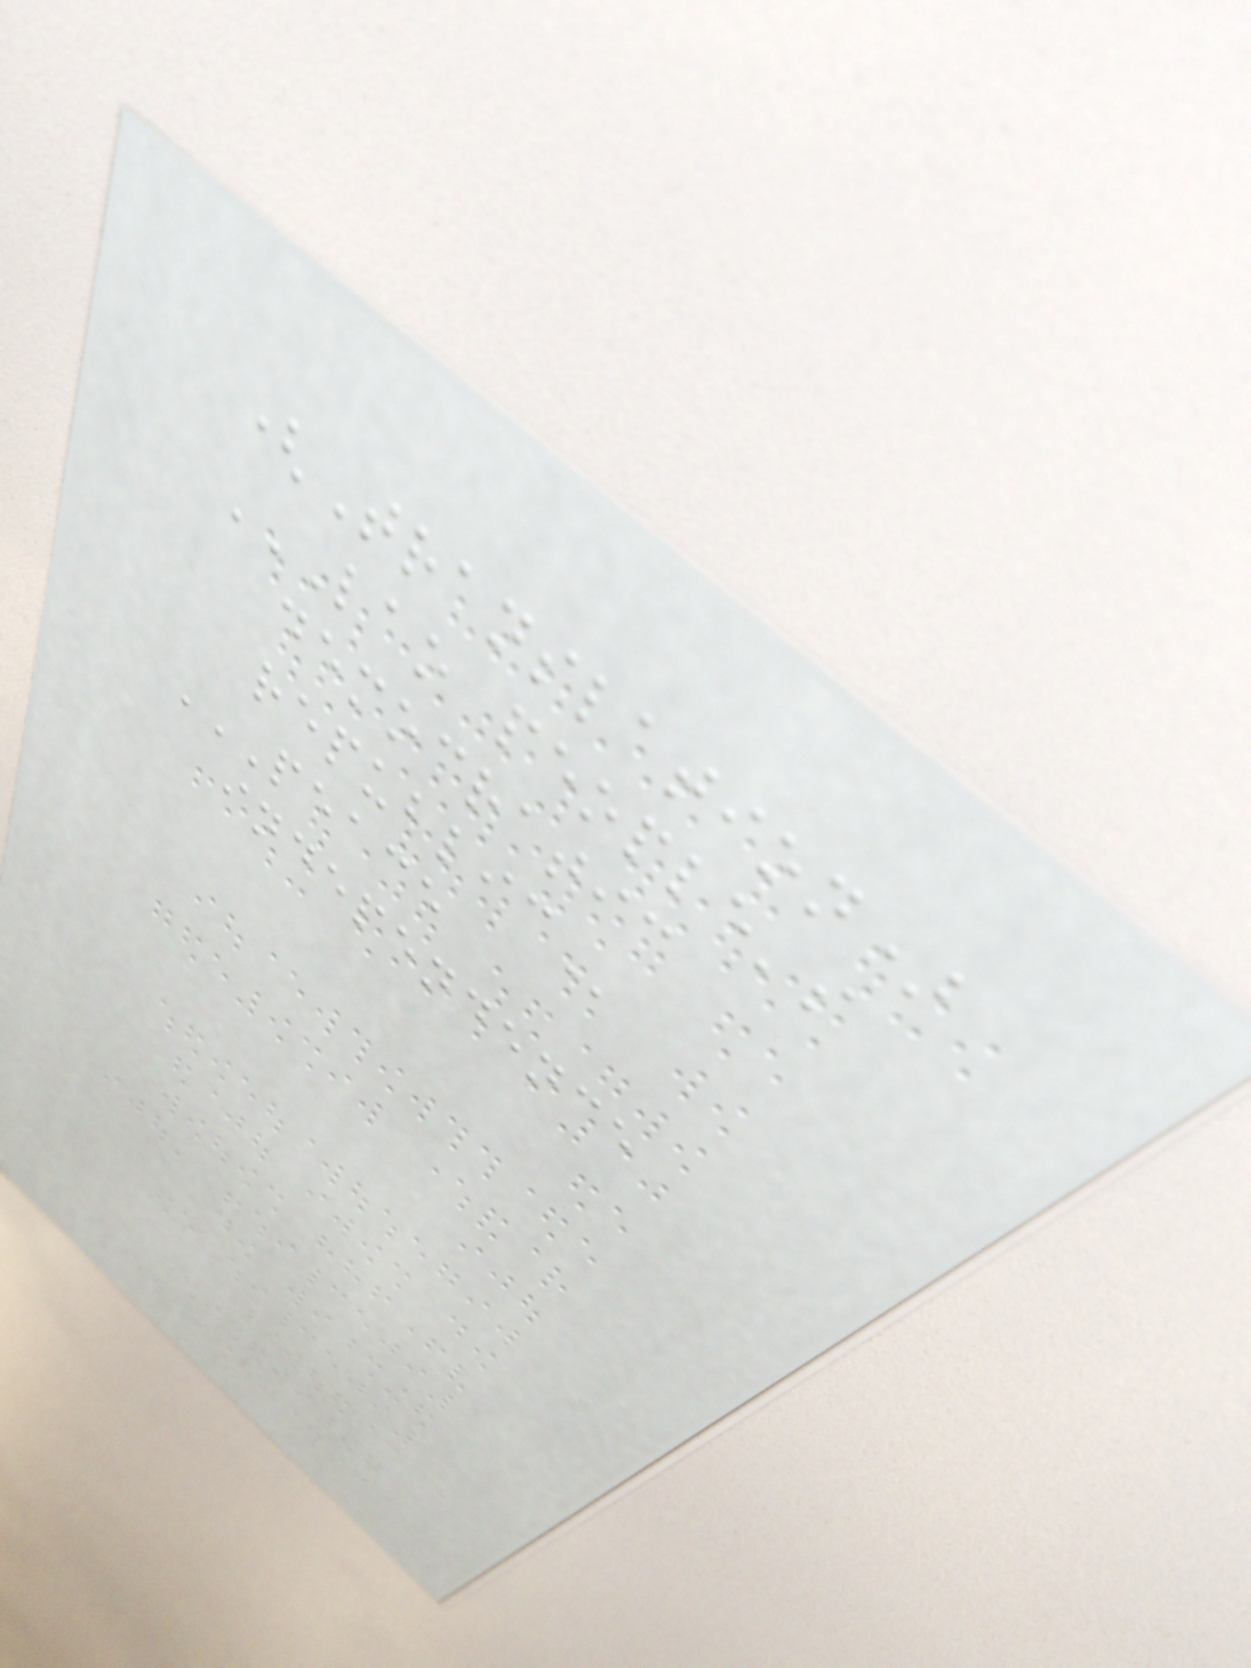(Translation)
LAO PEOPLE'S
DEMOCRATIC
REPUBLIC
PEACE
INDEPENDENCE
